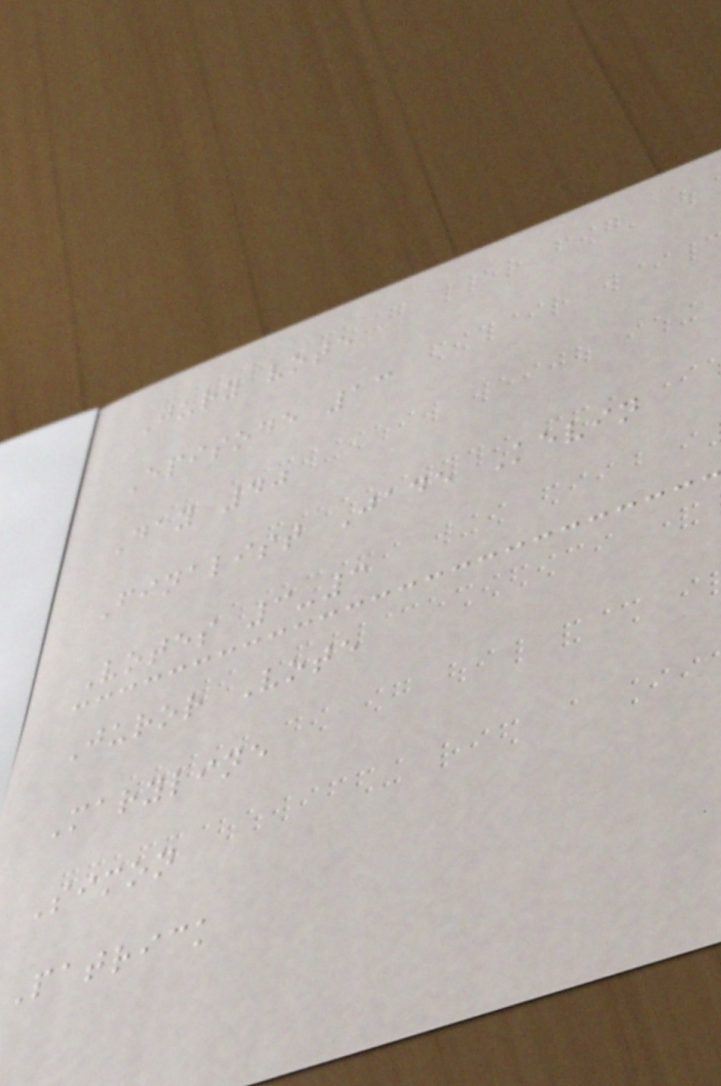Jury vote
Episode 13
Day 40
Finalist Jade Kevin
Votes 3-3
Juror Vote
Maryline
Simon
Patrick
